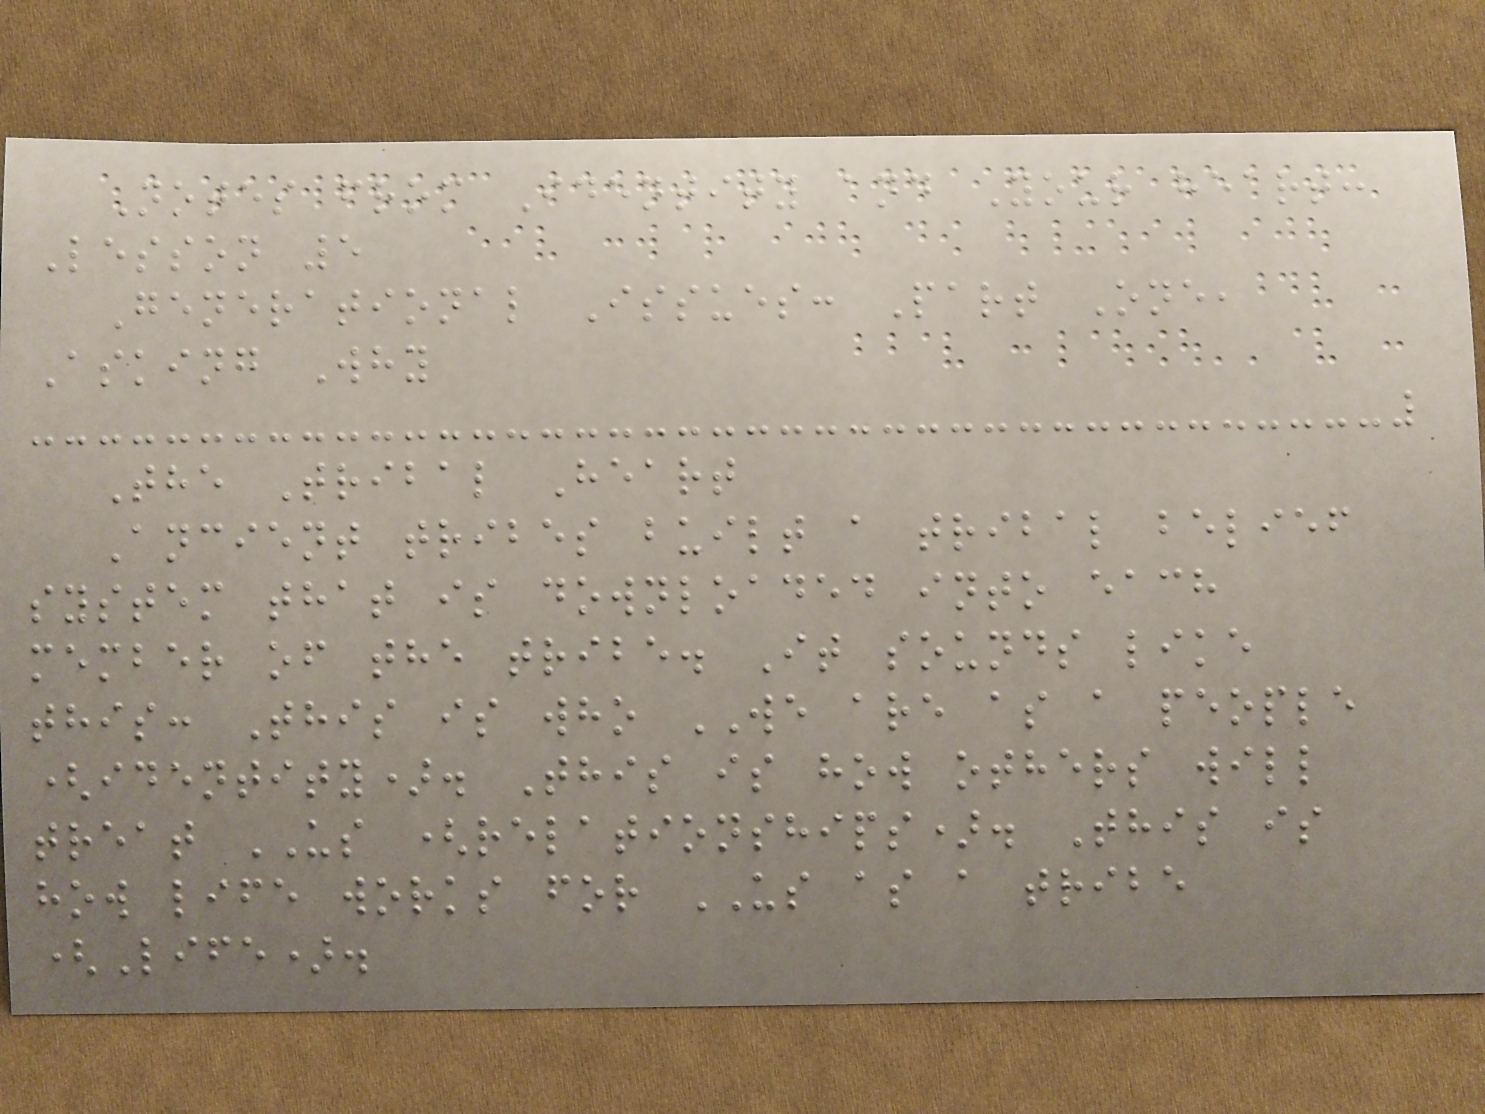Notes from Identity and Your heart:
Lesson 5
Generational Issues: Part One,
Asking Why
The Tribal Heart
Ancient tribes built a tribal belief
system that is downloaded into each
member of the tribe. It sounds like
this: This is who WE are as a people
(identity). This is how others will
treat US (relationships). This is
how life works for US as a tribe
(Life).
